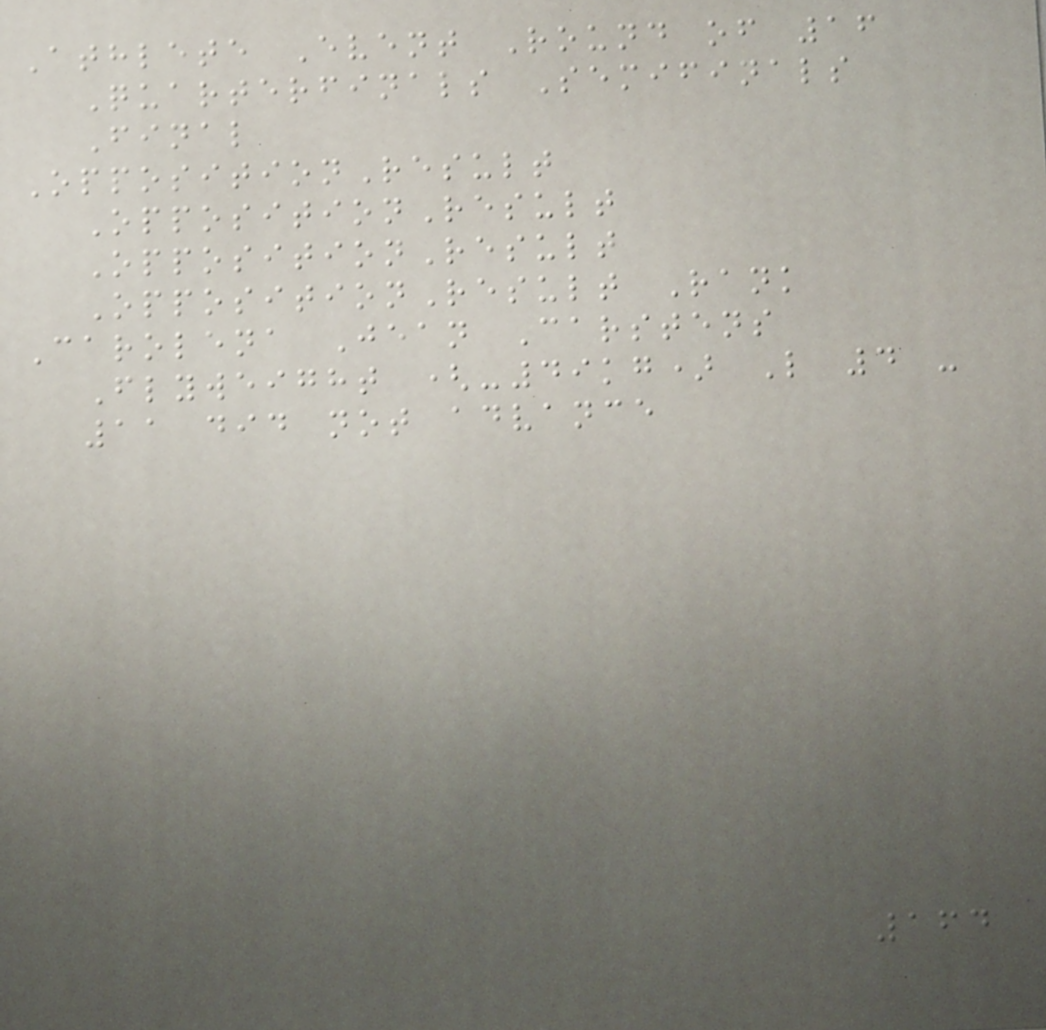Athlete Event Round of 16
Quarterfinals Semifinals
Final
OppositionResult
OppositionResult
OppositionResult
OppositionResult Rank
Carolena Jean Carstens
Flyweight (-49kg) L 4 -
11 did not advance
164
